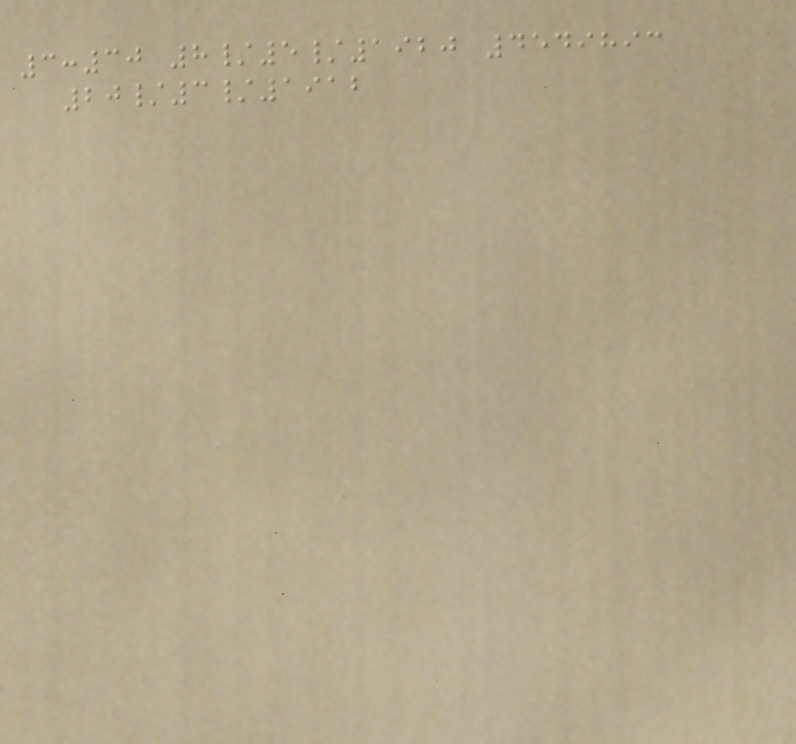3:30 8/5/1920 4549893
20/3/1912
